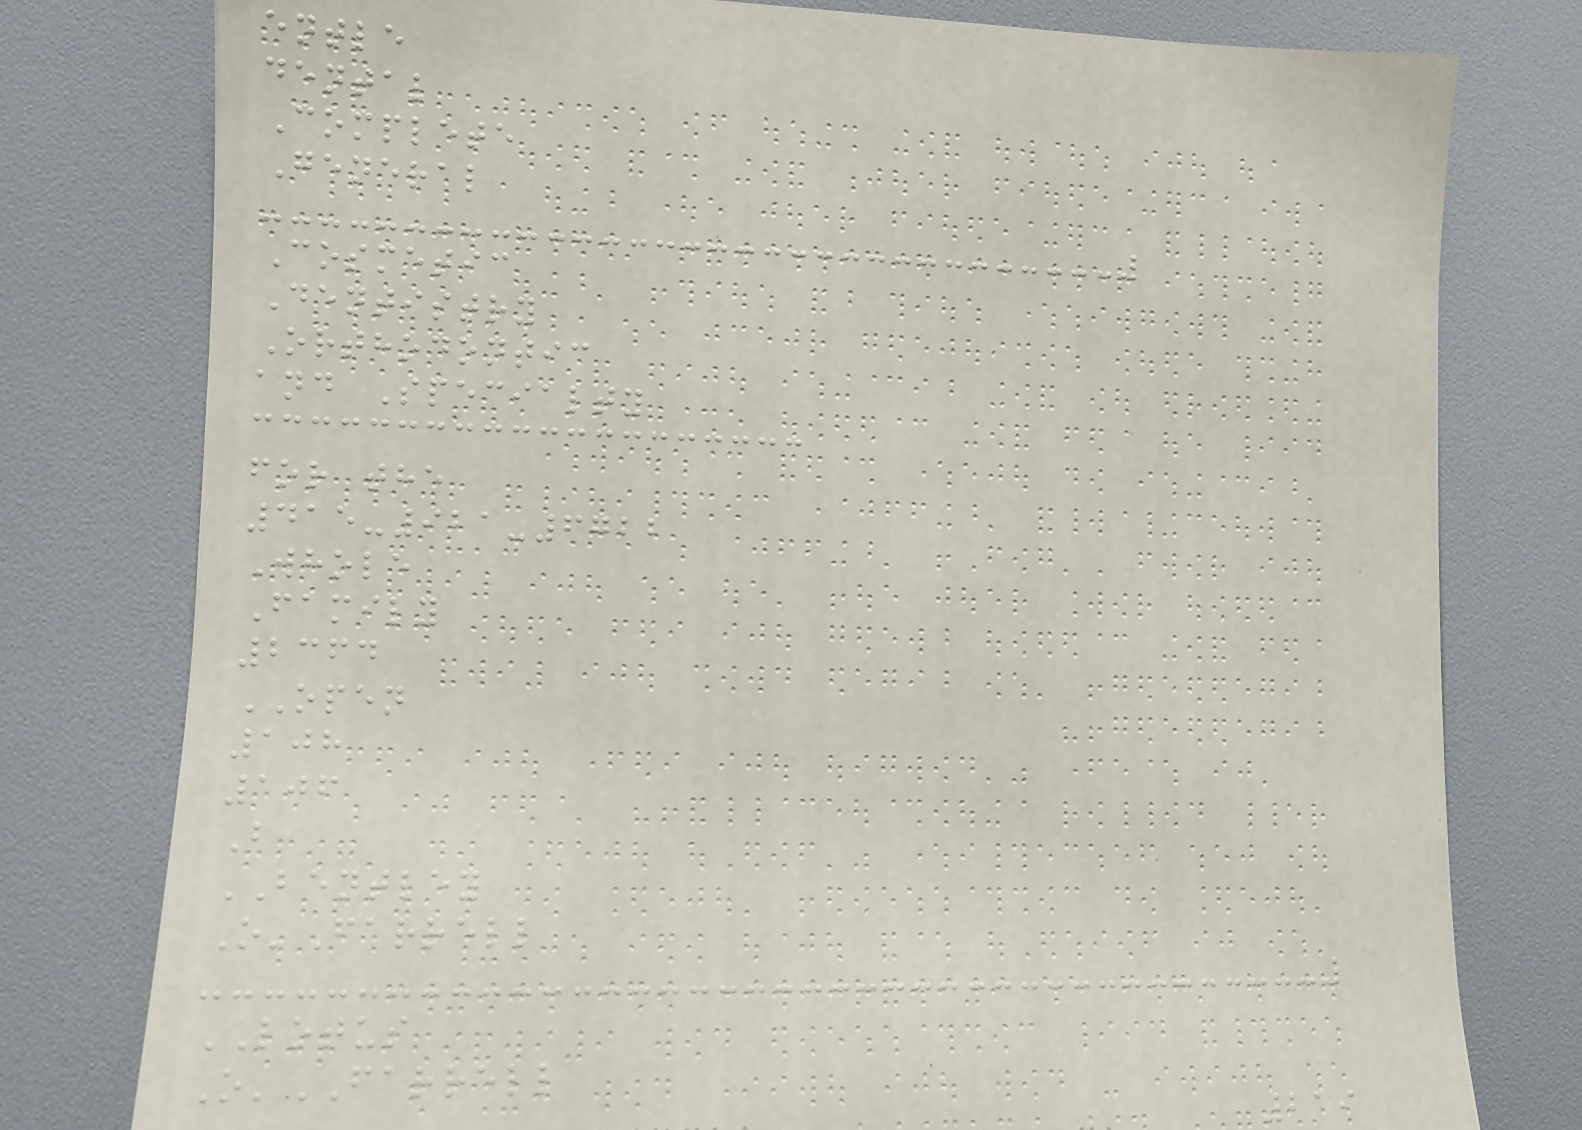entle
dental
Complete
General
Cosmetic
Dentistry
Orthodontic
and Specialty
for the
415-921-6722
Whole
Family
2364
OPEN
108
106
B
BENTLEY
O'Farrell
LOTUS
O'FARRELL
219
